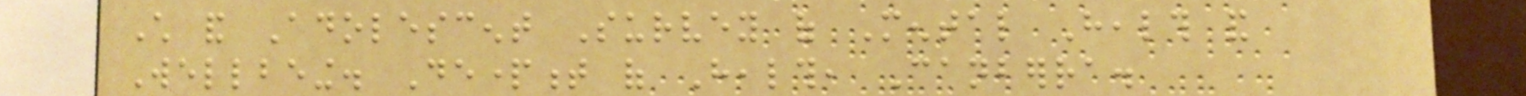Child and Adolescent Survey of Mental Health and
Wellbeing. Department of Health, Canberra.
